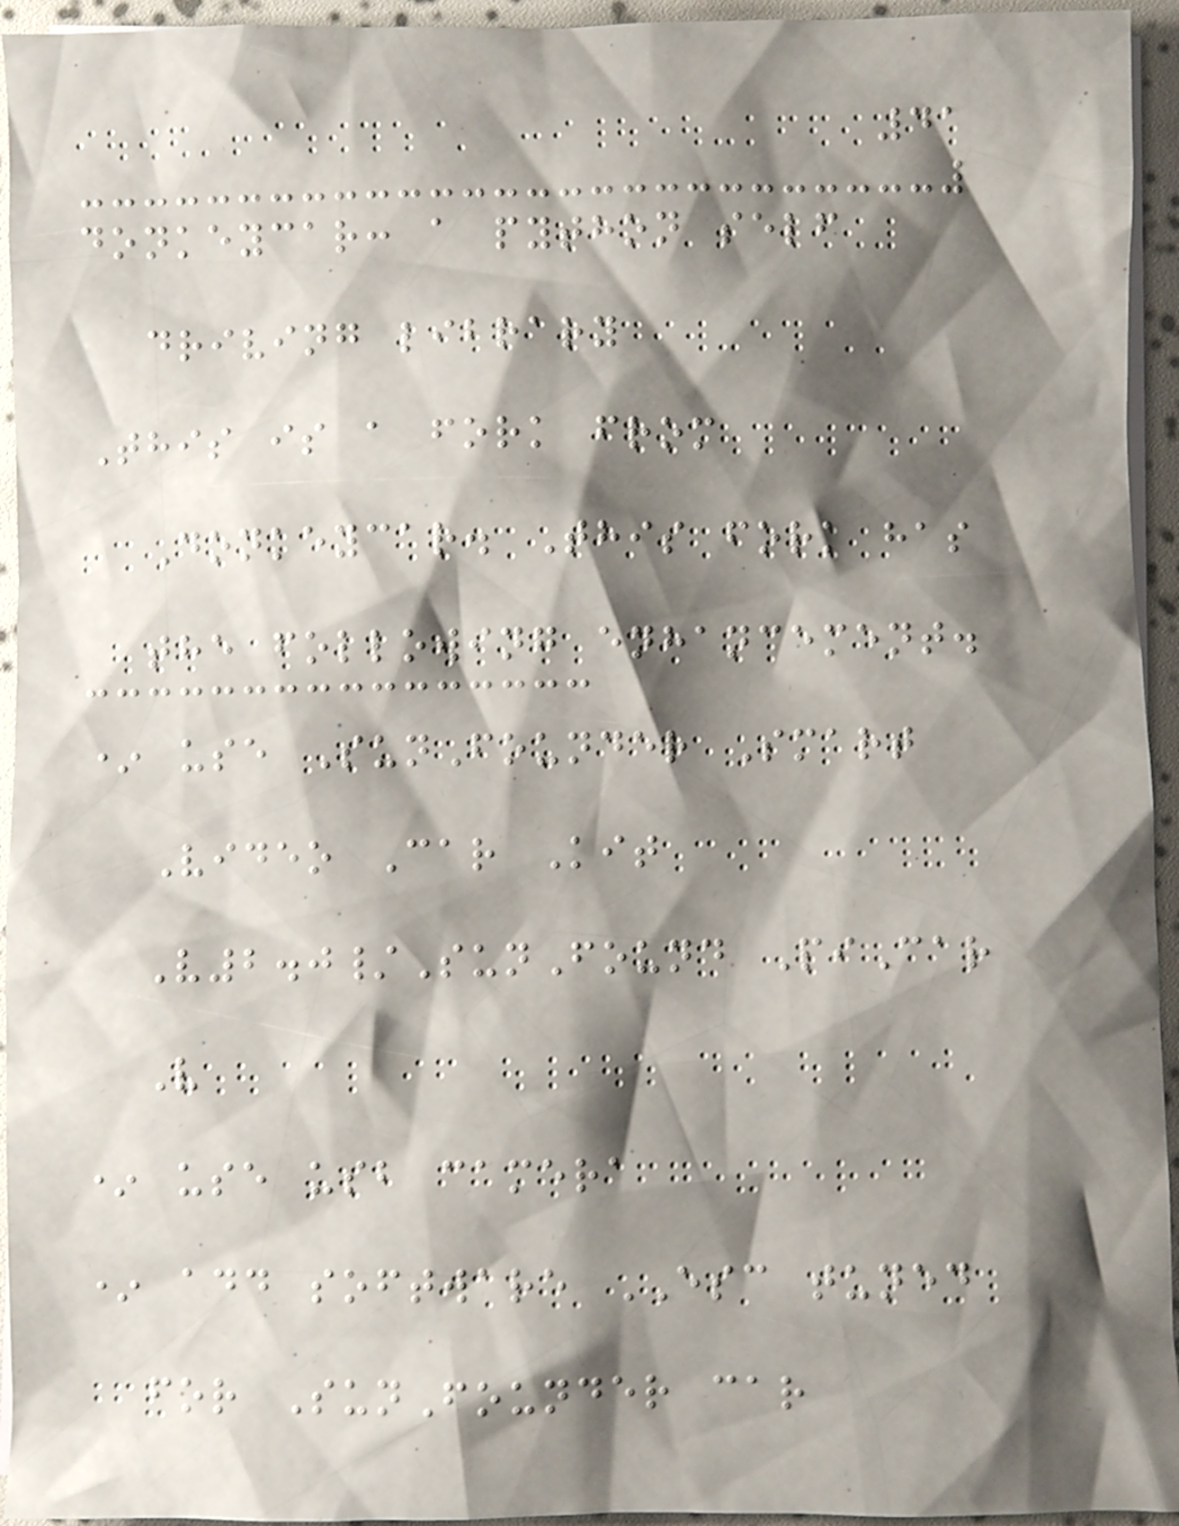41
donkeycar: a python self
driving library
This is a fork from
Donkeycar. This fork has
the following enhancement.
* use SunFounder Smart
Video Car Kit
V2.0/SunFound PiCar
V
* use usb camera
* add software ESC tuned
for SunFounder car
